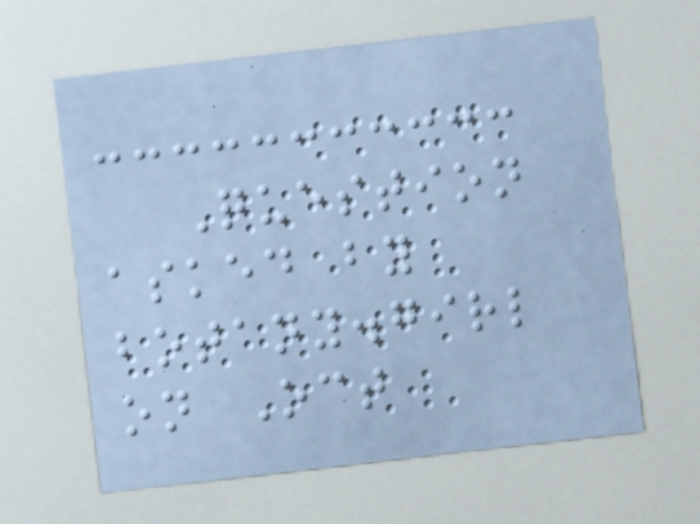Question
asked by
botany.girl
on Oct
